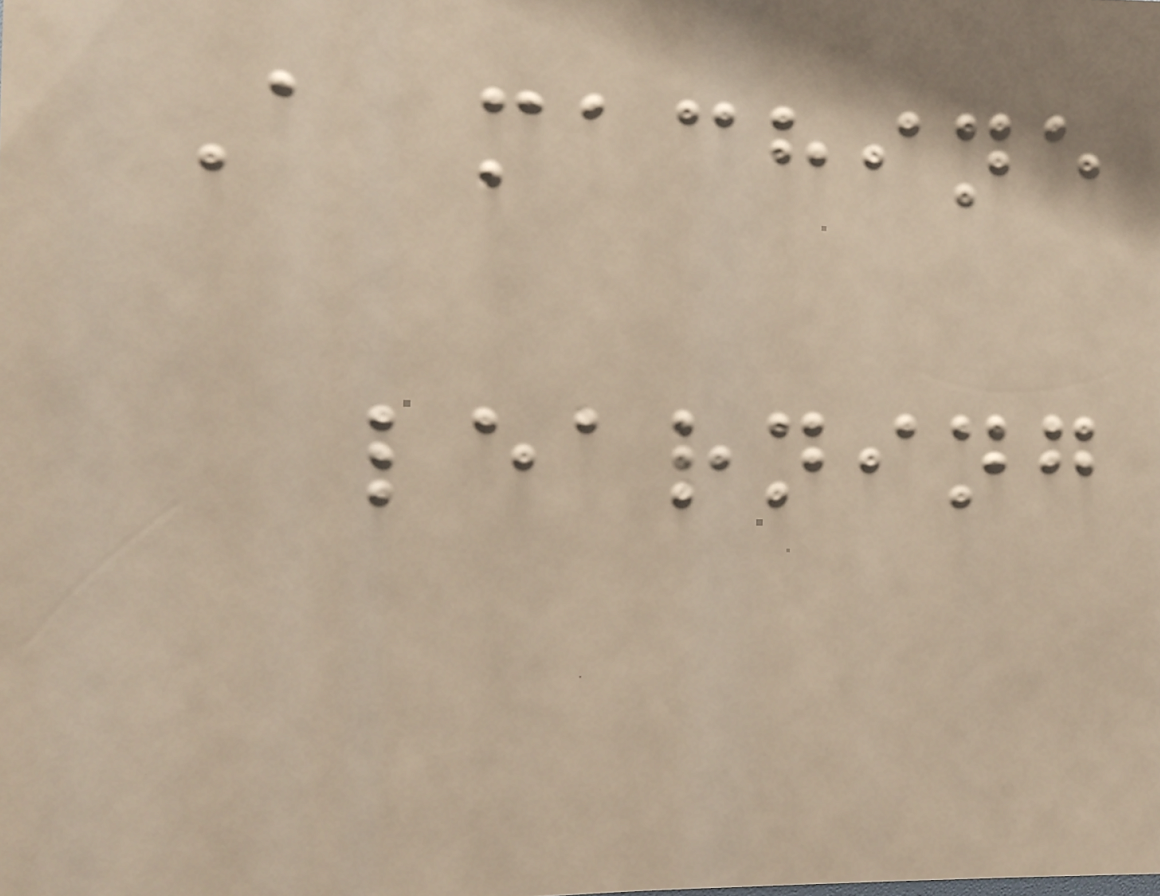A machine
learning
